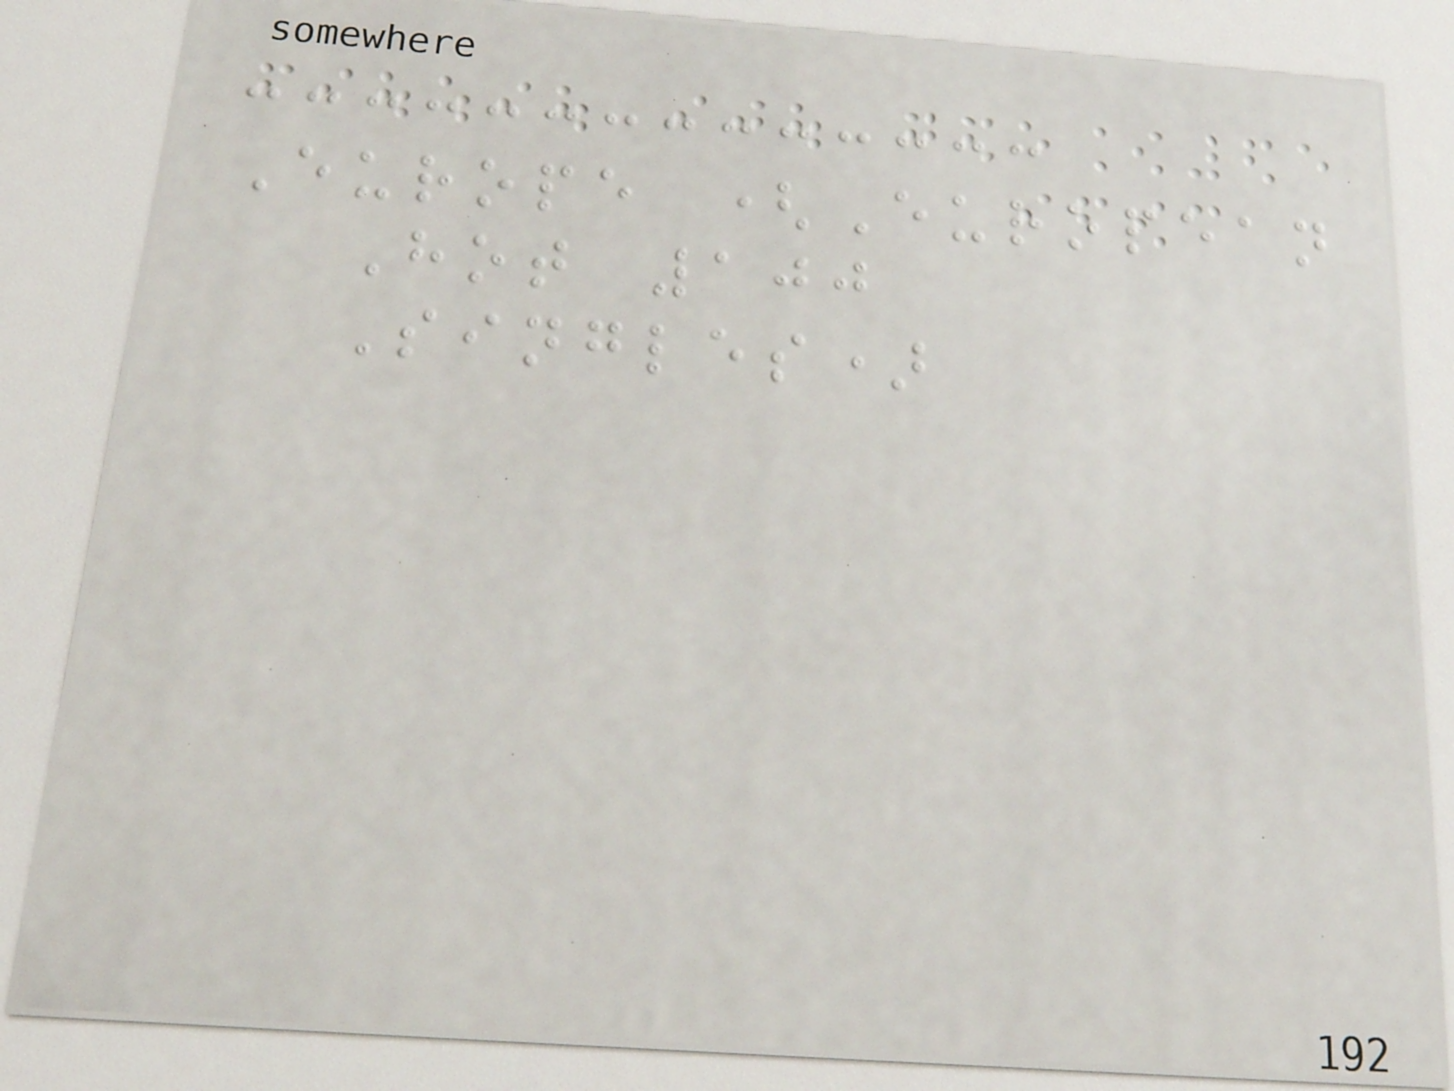Europe (European
Hot 100
Singles)
